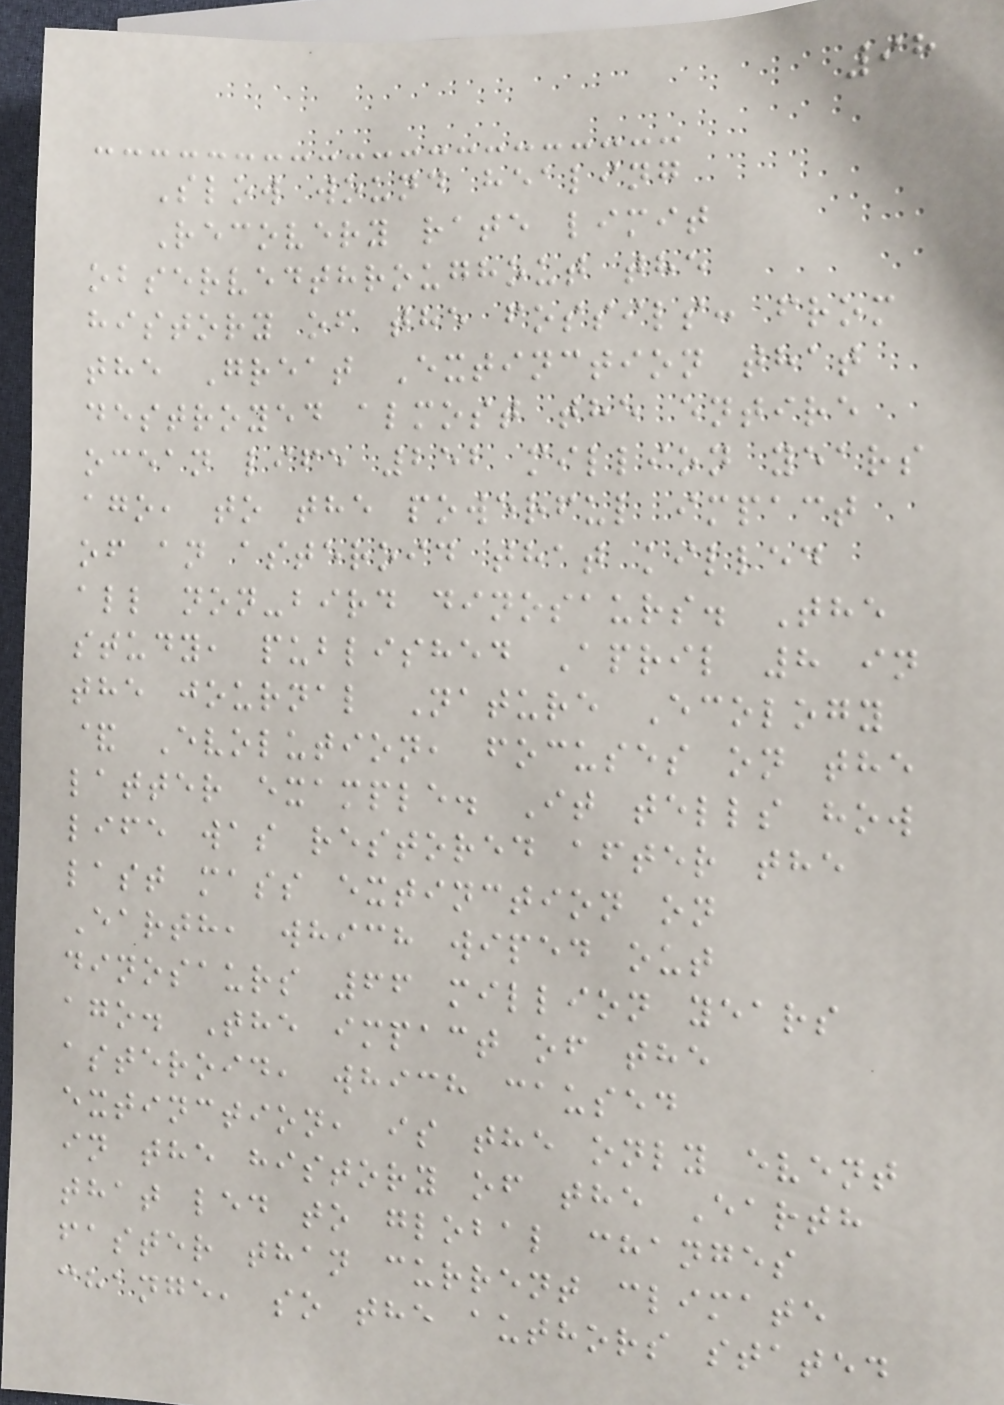98
Slow wound healing
Recovery rate limit
observedthroughout the
history of the fossils: from
the Great Extinction that
destroyed almost the entire
ocean life 252 million years
ago, to the powerful impact
of an asteroid that killed
all non-bird dinosaurs. The
study, published April 8 in
the journal Nature Ecology
& Evolution, focuses on the
latter example. It tells how
life was restored after the
last mass extinction on
Earth, which wiped out
dinosaurs 66 million years
ago. The impact of the
asteroid, which caused
extinction, is the only event
in the history of the Earth
that led to global changes
faster than current climate
change, so the authors stated
